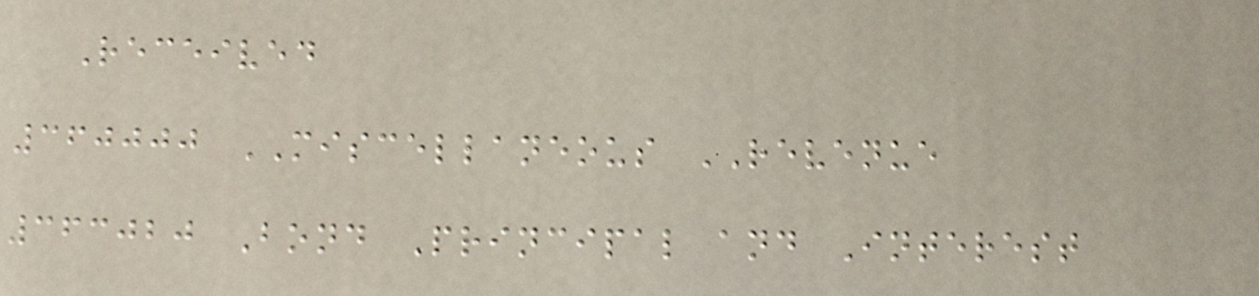Received
360000 MISCELLANEOUS REVENUE
363020 Bond Principal and Interest
